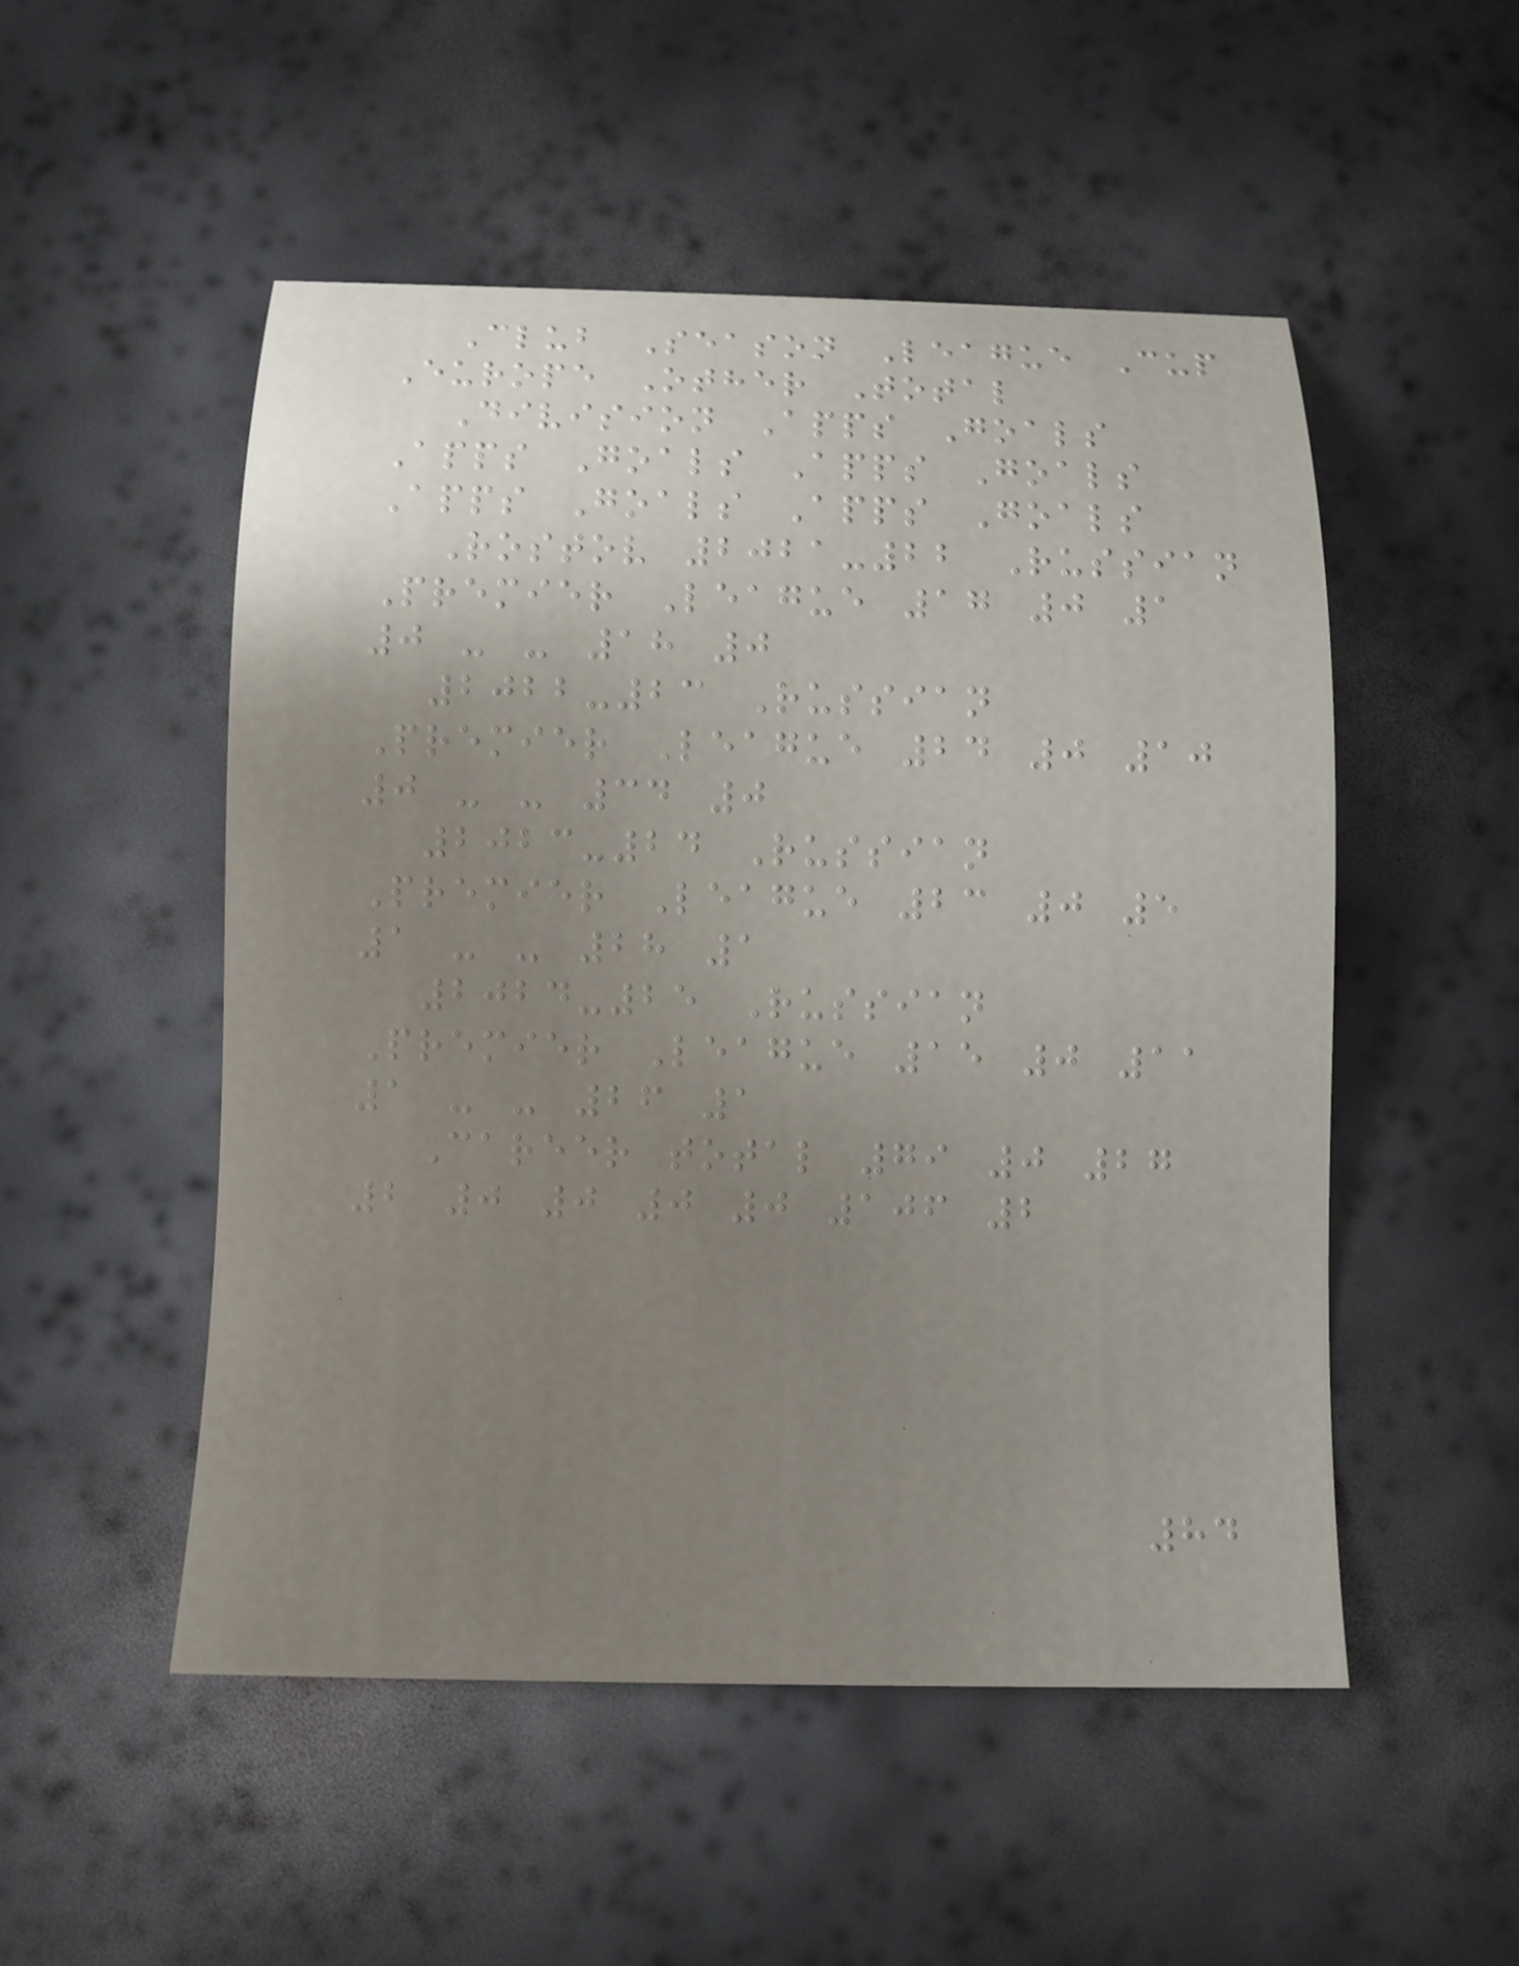Club Season League Cup
Europe Other Total
Division Apps Goals
Apps Goals Apps Goals
Apps Goals Apps Goals
Rostov 2021-22 Russian
Premier League 17 0 1
0 - - 18 0
2022-23 Russian
Premier League 24 0 10
0 - - 34 0
2023-24 Russian
Premier League 23 0 5
1 - - 28 1
2024-25 Russian
Premier League 15 0 11
1 - - 26 1
Career total 79 0 27
2 0 0 0 0 106 2
84
